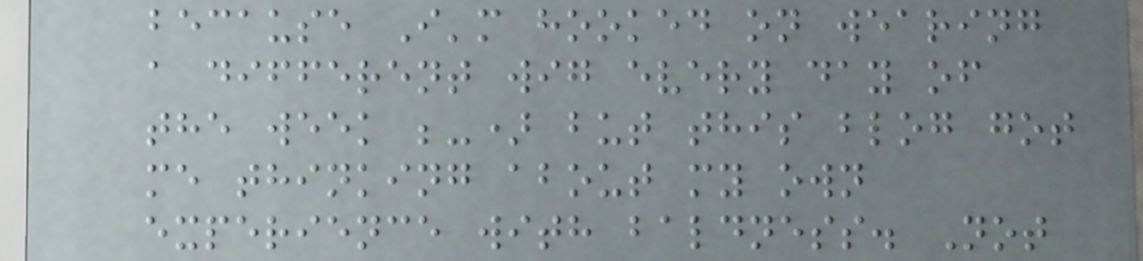because I'm hooked on wearing
a different wig every day of
the week ;-) but this blog got
me thinking about my own
experience with baldness. Not
